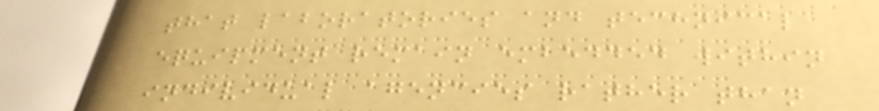that laboratories and technical
equipment remain embedded within
individual agencies rather than
